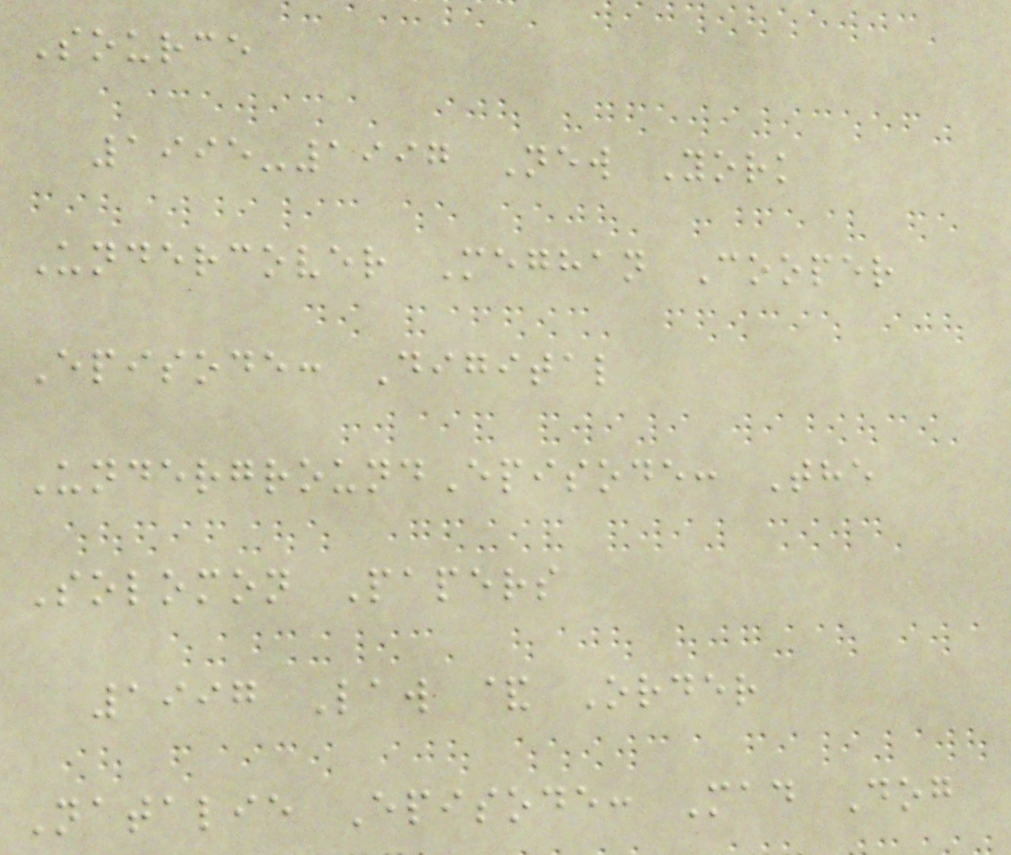Source
1995-1997 New York
Undercover Meghan Cooper
Episode: Digital
UndergroundEpisode: The
Solomon Papers
1997 Law & Order
Natalie Episode: Mad Dog
